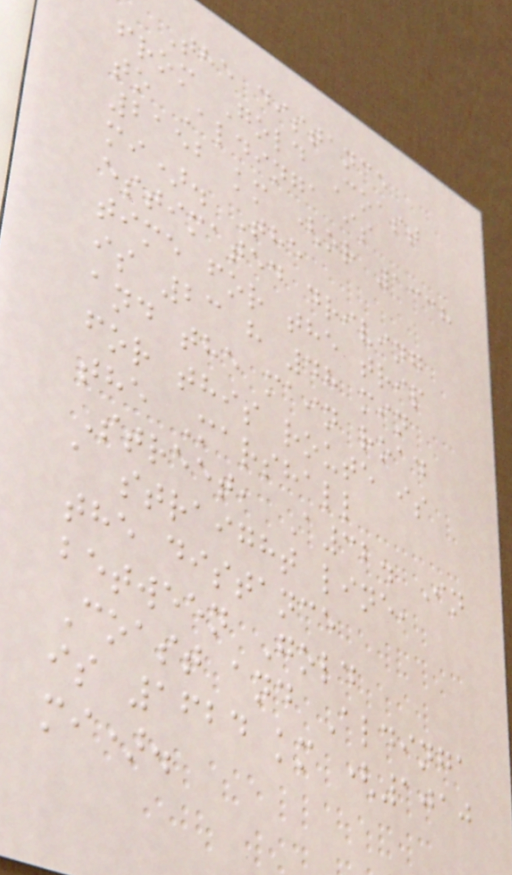The distance
from Gold Coast
to Aldinga is
2152 km (or 1338
mi). The
estimated driving
time for the trip
is 23 h 48 min
and the main road
for this route is
the Marshall
Street, A32. In
a straight line,
the distance
between Gold
Coast and Aldinga
is 1624 km (1010
mi).
